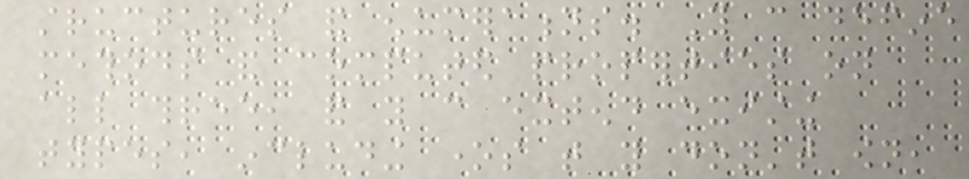structures and enumerations. You can define
methods and computed properties on
all three, and you can extend existing
types, including ones that you don't own,
